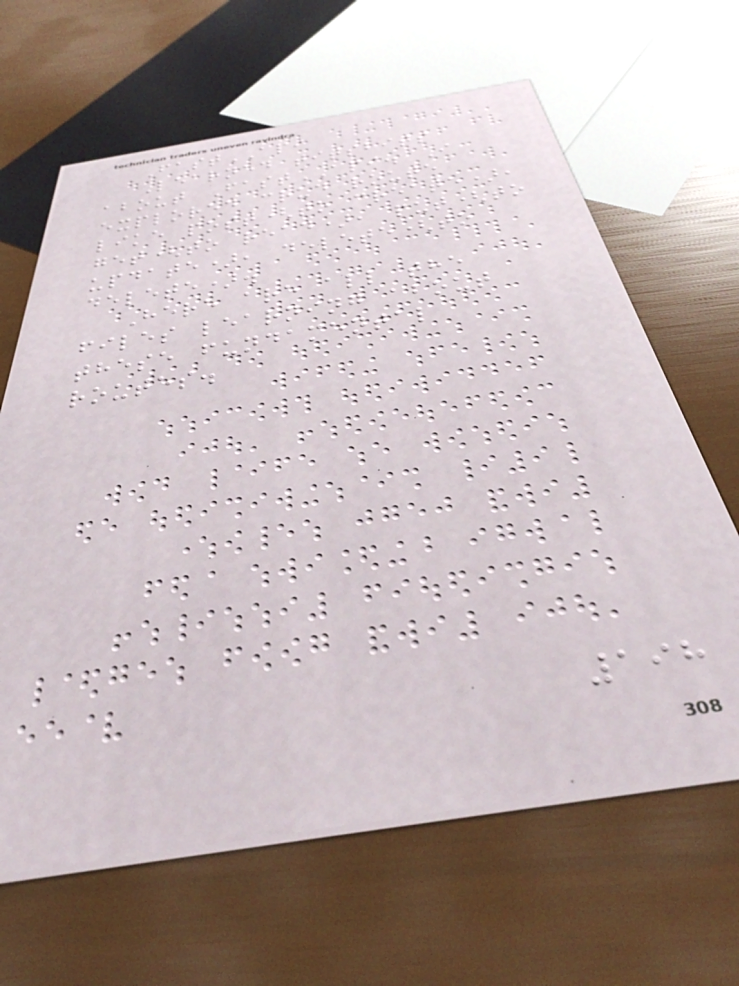FastAPI
Learned titsbits
about FastAPI. I
explored crud route
like post(to create),
get(to read), put(to
update), delete(to
delete).
Here are all the
files learning about
these fundamental
routes.
198
